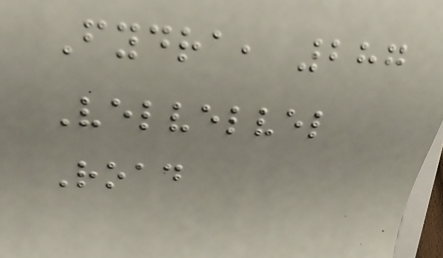Fydra, 287
Velvelvel
Road
